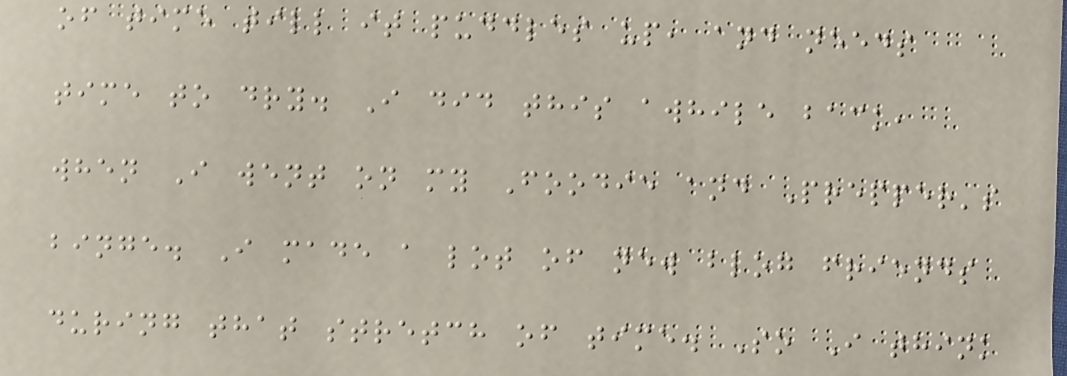of time till it puddles up, and needs
time to dry. I did this awhile back,
when I went on my Foodie and Prepper's
binge. I made a lot of new blog friends
during that stretch of time. So I think
